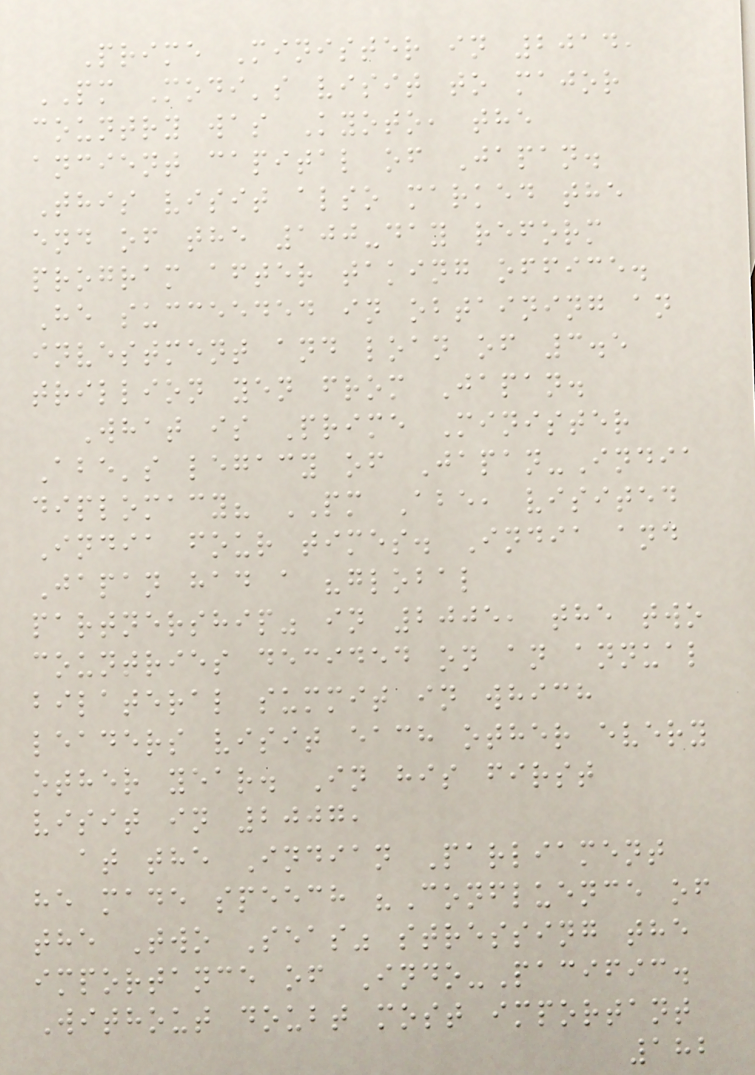Prime Minister in 2014,
PM Modi's visit to major
country was Kyoto, the
ancient capital of Japan.
This visit also marked the
end of the 100-day reform
program after taking office.
He succeeded in obtaining an
investment and loan of 3.5
trillion yen from Japan.
What is Prime Minister
Abe's legacy of Japan-India
diplomacy? PM Abe, visited
India four times. India and
Japan had a "global
partnership" in 2005, the two
countries decided on an annual
bilateral summit in which
leaders visit each other every
other year. In his first
visit in 2007,
at the Indian Parliament
he made speech "Confluence of
the Two Seas" stressing the
importance of Indo-Pacific.
Without doubt most important
182
